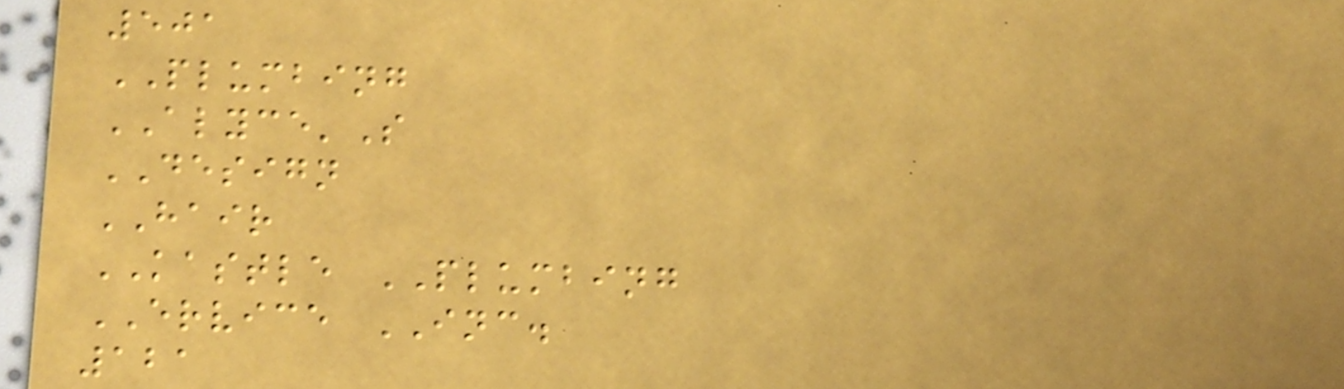501
PLUMBING
ALYCE'S
DESIGN
HAIR
KASTLE PLUMBING
ERVICE INC.
121
